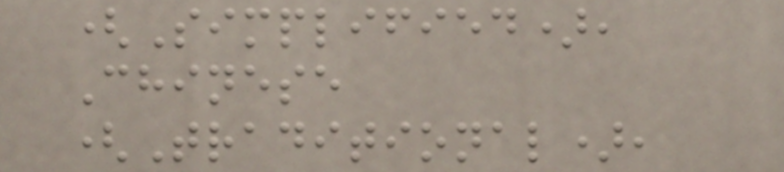(Simplified),
Chinese
(Traditional),
